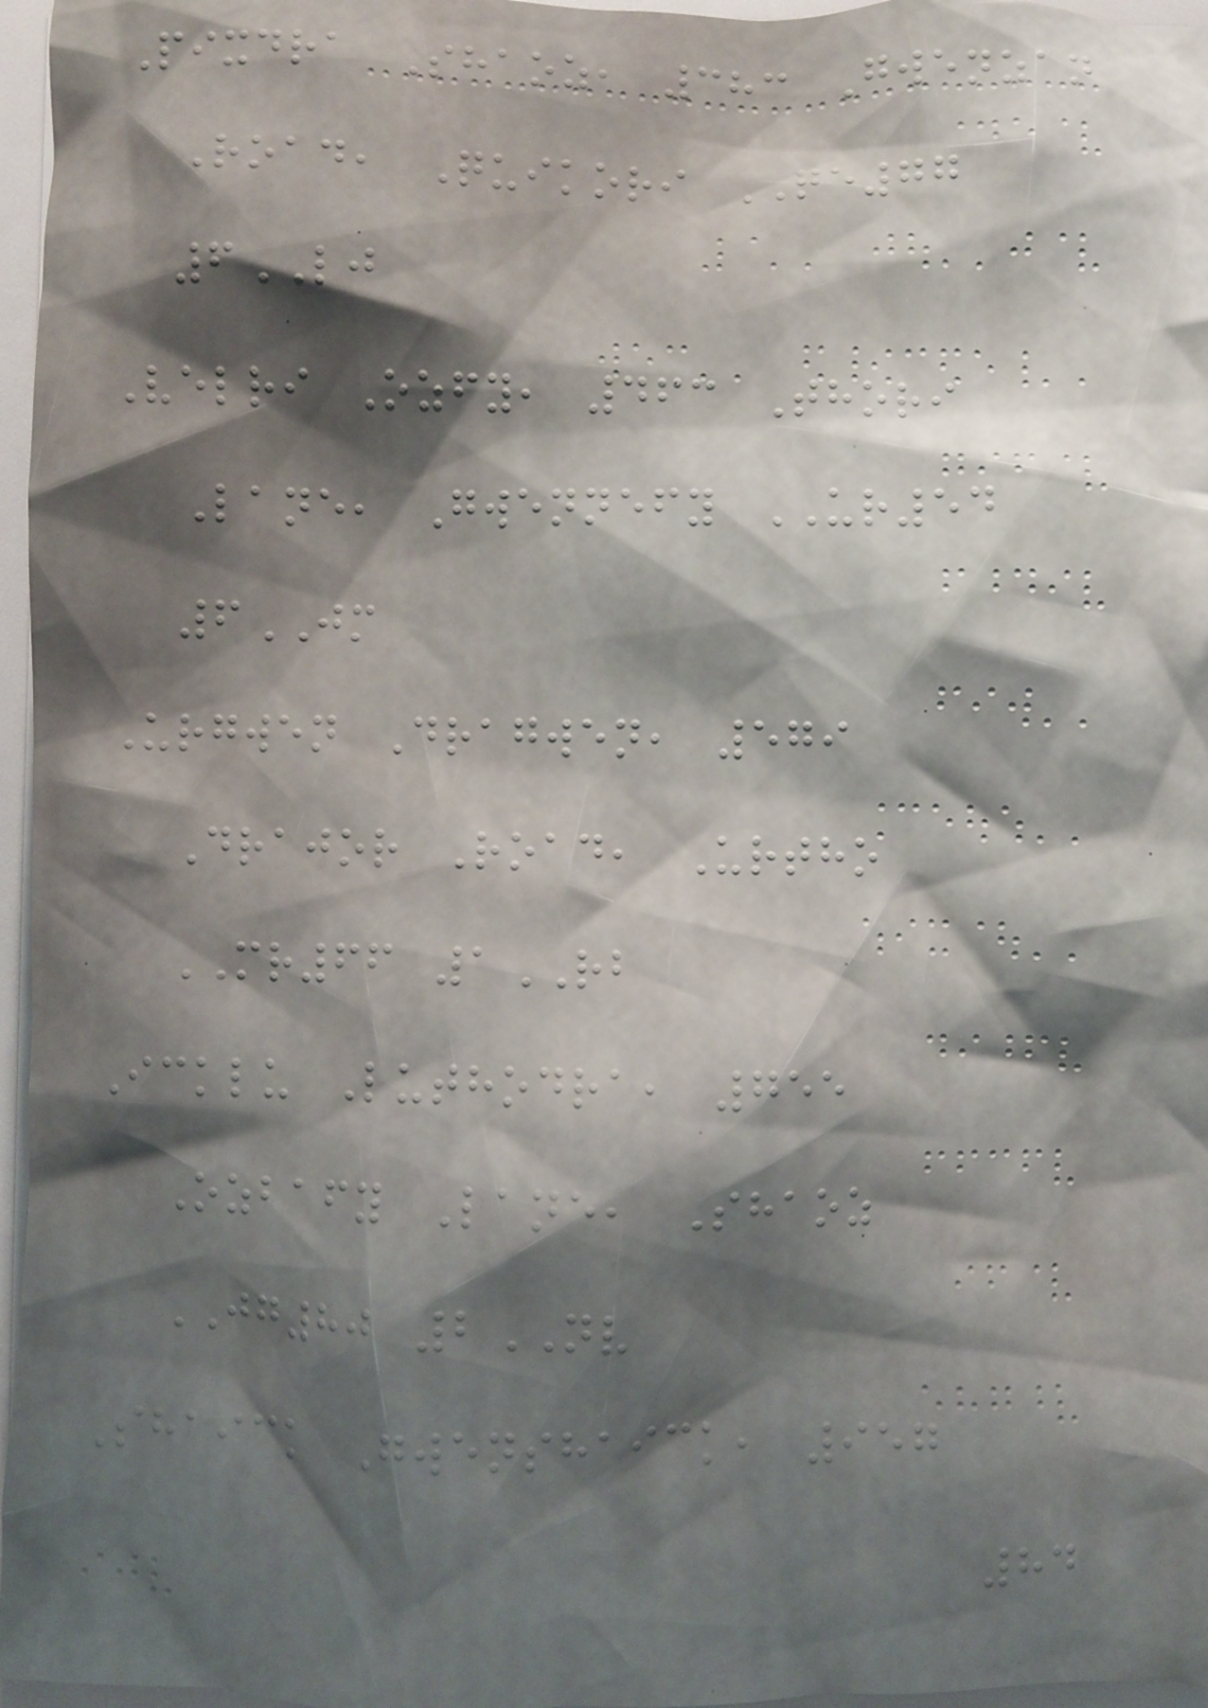Pixdra Shaoz, 383 Gwenzan
Road, Quikori QE77
6LJ
Velri Ozfy, 463 Thori
Lane, Gwennefy UR54
6JM
Urgwen Dragwen, 579
Drajor Road, Urtho
MR66 1RB
Icklu Luthodra, 755
Ozbafy Lane, Shaoz
JG80 2NV
Shaick Gwenshaick, 957
84
